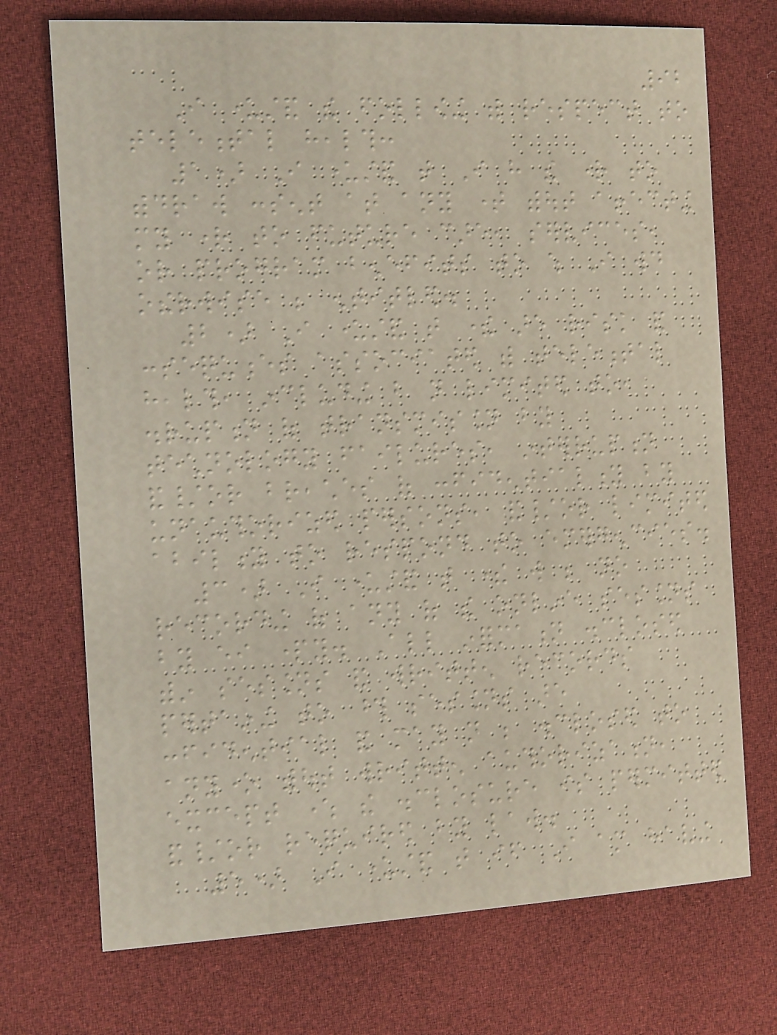92
I understand the following with respect to
telemental health:
1) I understand that I have the right to
withdraw consent at any time without affecting
my right to future care, services,
or program benefits to which I would
otherwise be entitled.
2) I understand that there are risk and
consequences associated with telemental
health, including but not limited to,
disruption of transmission by
technology failures, interruption
and/or breaches of confidentiality by
unauthorized persons, and/or limited
ability to respond to emergencies.
3) I understand that there will be no
recording of any of the online sessions
by either party. All information disclosed
within sessions and written records
pertaining to those sessions are
confidential and may not be disclosed to
anyone without written authorization,
except where the disclosure is permitted
and/or required by law.
5) I understand that if I am having
